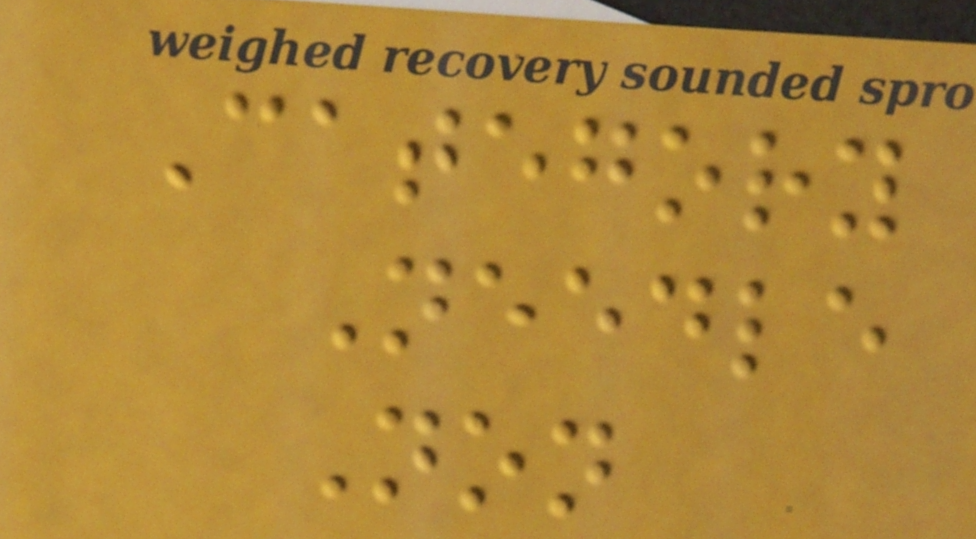Category
Needle
Non
